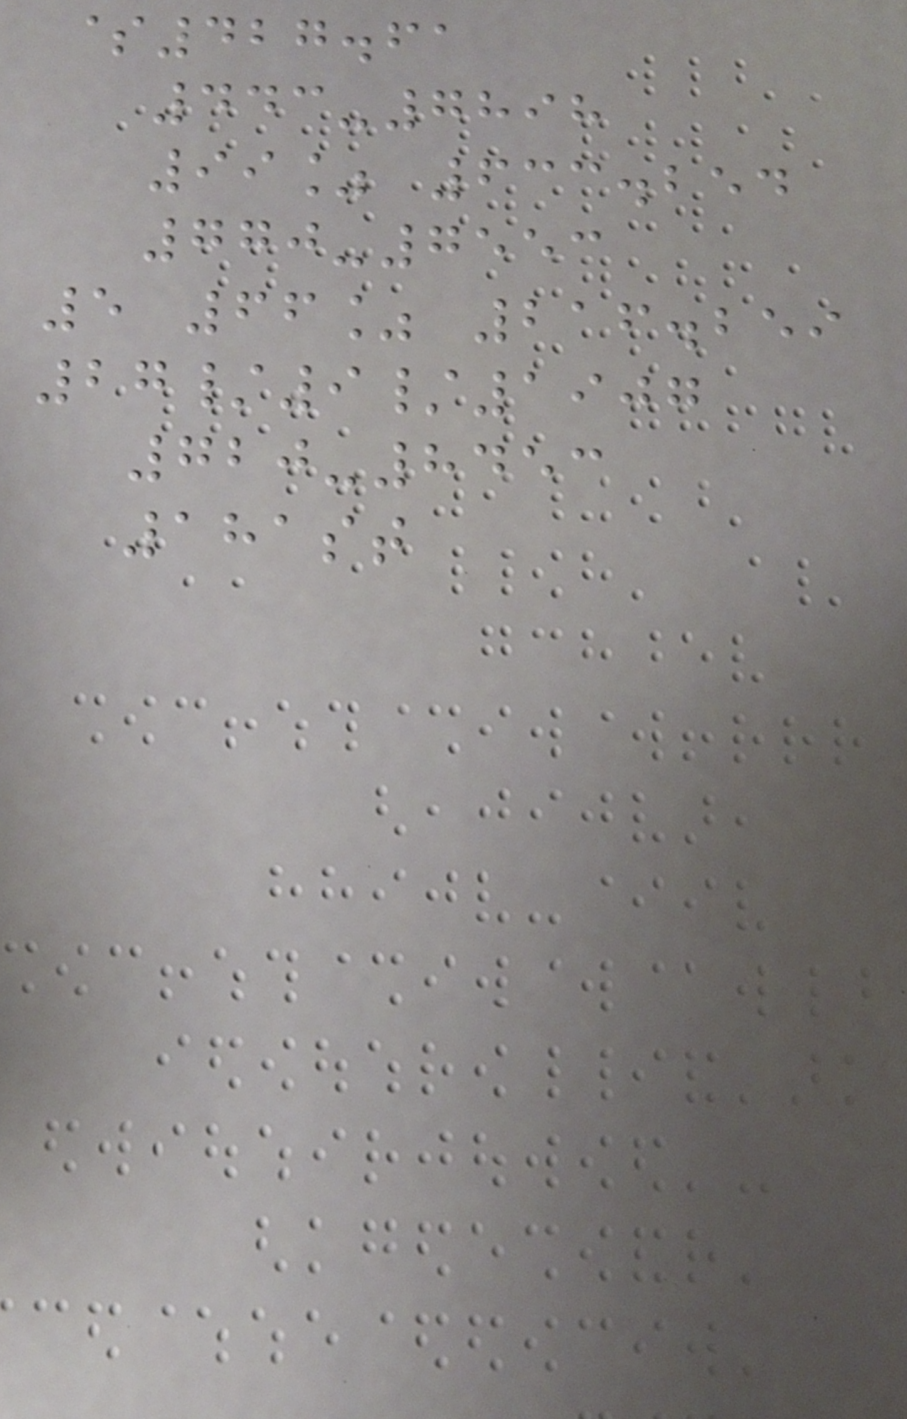$427.61
443-7898
99% 633.254
770-7553
5 66% 216.259
27/9/1907
720-8453
181st
